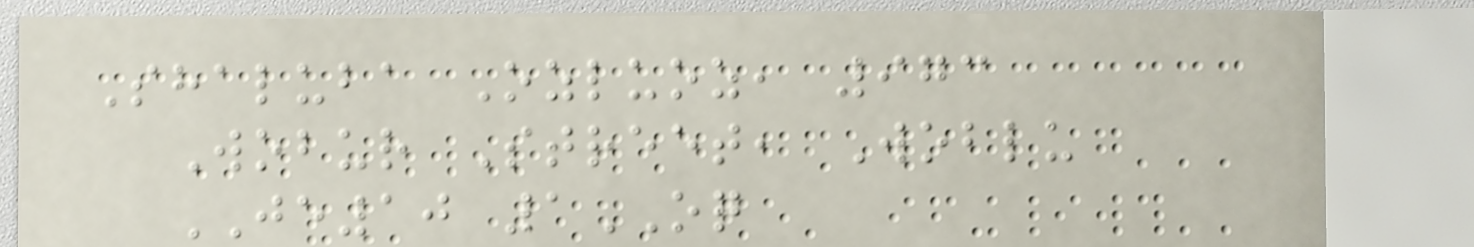Shaluba Ozluoz, 973
Wobur Street, Woblu
JE10 1OQ
